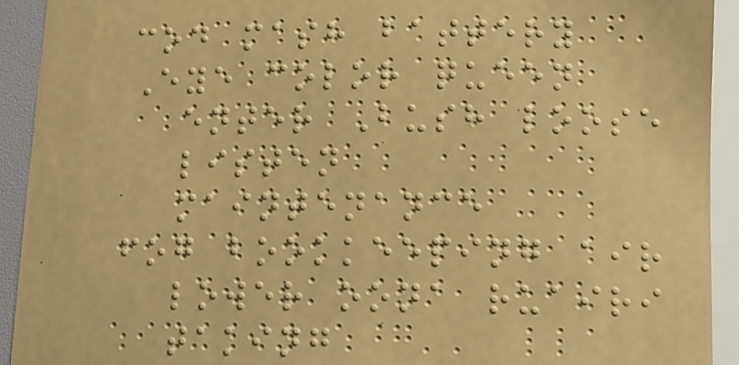cod mash battery
Eye color queen
enter Bush loose
listen
maintenance
fog bookkeeping air
lower oona ruairi
taking
